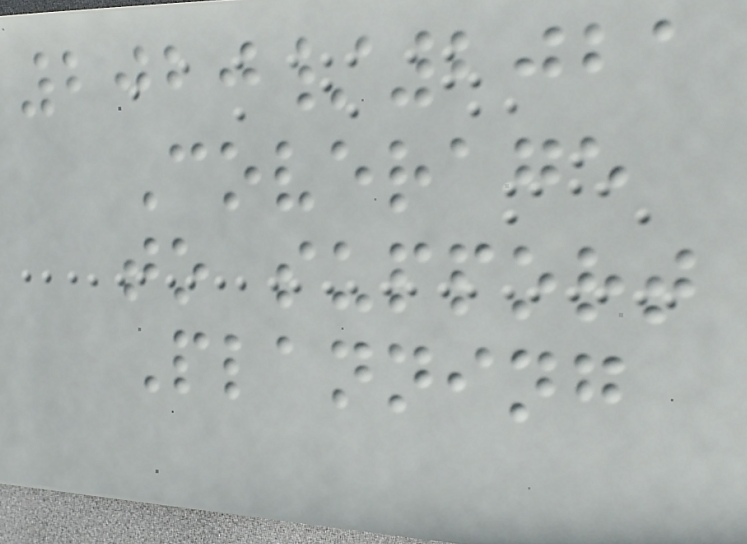2020/2021
Coverage
to support
Planning
